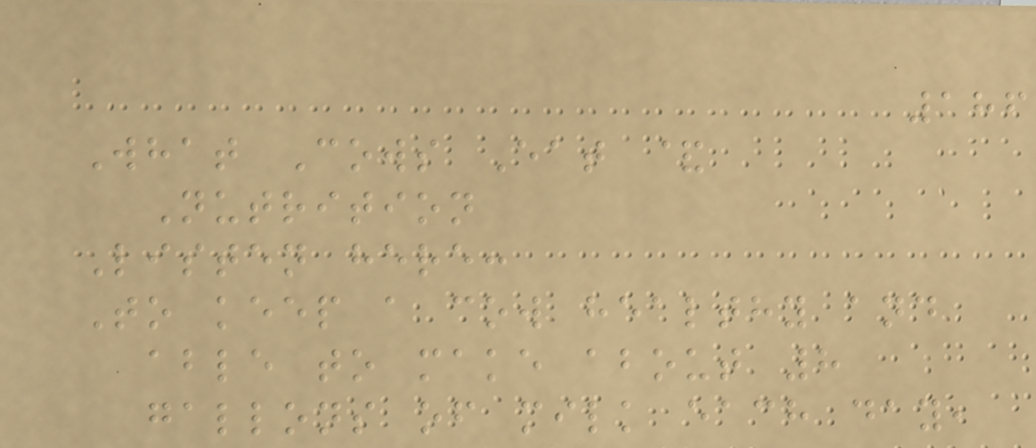186
What Cows Eat &
Nutrition
Listen here:
To keep a cow healthy and
able to make about 8
gallons of milk each day,
